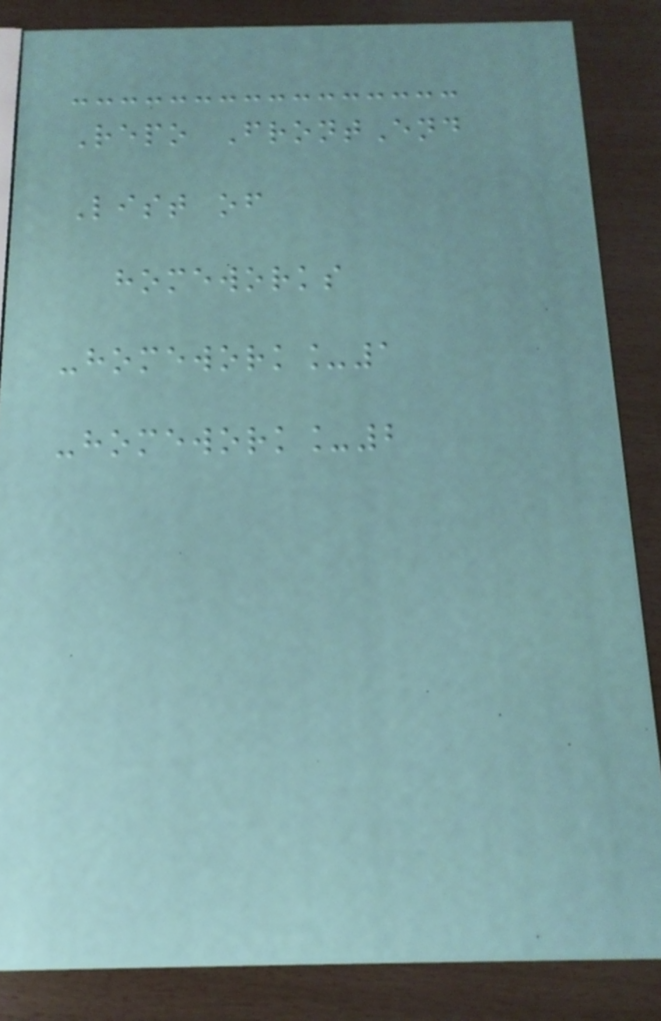Repo FrontEnd
List of
homeworks
-homework_1
-homework_2
